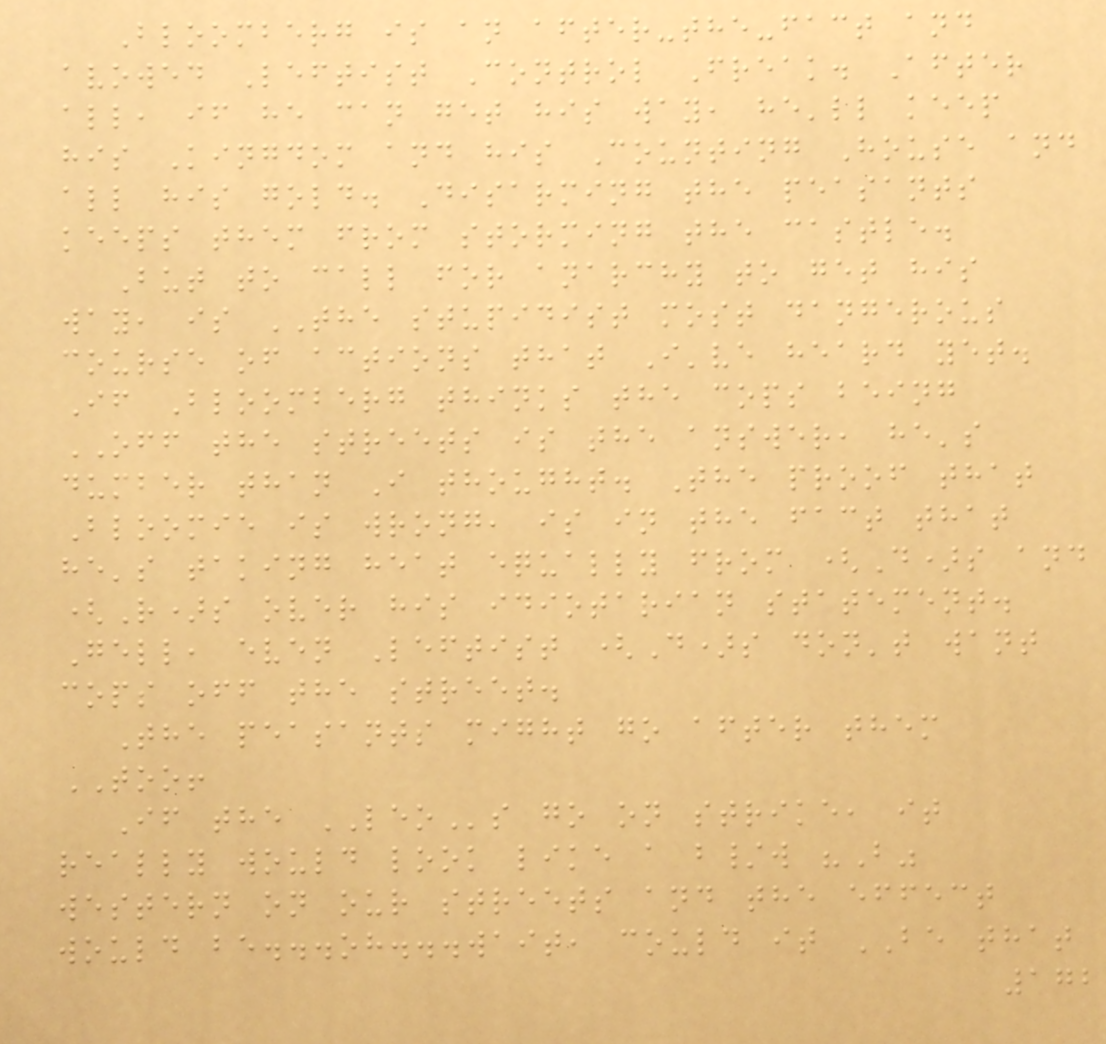Bloomberg is an after-the-fact and
avowed Leftist Control Freak. After
all, if he can get his way, he'll keep
his Kingdom and his Counting House and
all his gold. Disarming the peasants
keeps them from storming the castle.
But to call for anarchy to get his
way, is THE stupidist most dangerous
course of actions that I've heard yet.
If Bloomberg thinks the cops being
OFF the streets is the answer, he's
dumber than I thought. The proof that
Bloomie is wrong, is in the fact that
he's taking heat equally from (D)s and
(R)s over his idiotarian statement.
Gell, even Leftist (D)s don't want
cops off the street.
The peasants might go after them
TOO!
If the LEOs go on strike, it
really would look like a b/w "B"
western on our streets and the effect
would be...oh...wait, could it BE that
172
